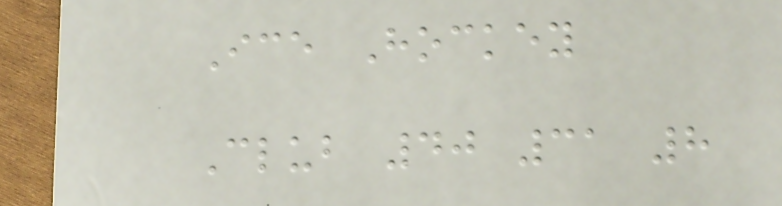Ice Hockey
Club 40 31 8
